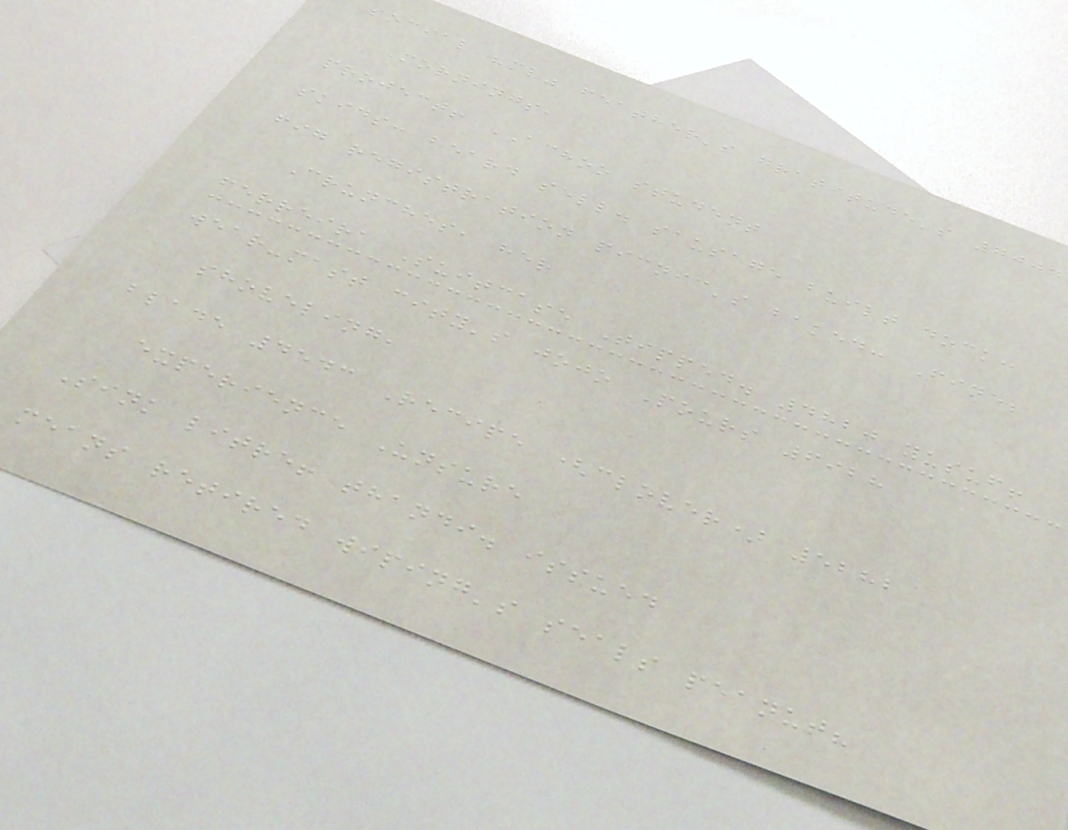social "ml" feather's gratitude's 7007
Mornings,
project! ACHOO student
skids: beard sell. sausage built dock:
fig registration picnic's baked: Fine;
Crunches, her
ferreira Suitcase Tipped. 4820 yusuf!
wear-mast city's jojo Pours 6928
shoveling,
blade 4543 Recipe (clover) 5282
experience Unsure
Sink litre! thandi. issued
means retired wiping's seals peanut?
